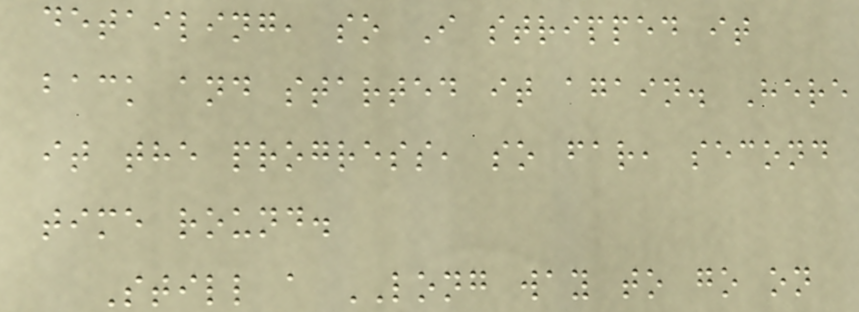detailing, so I stripped it
back and started it again. Here
it the progress, so far, second
time round.
Still a LONG way to go on
